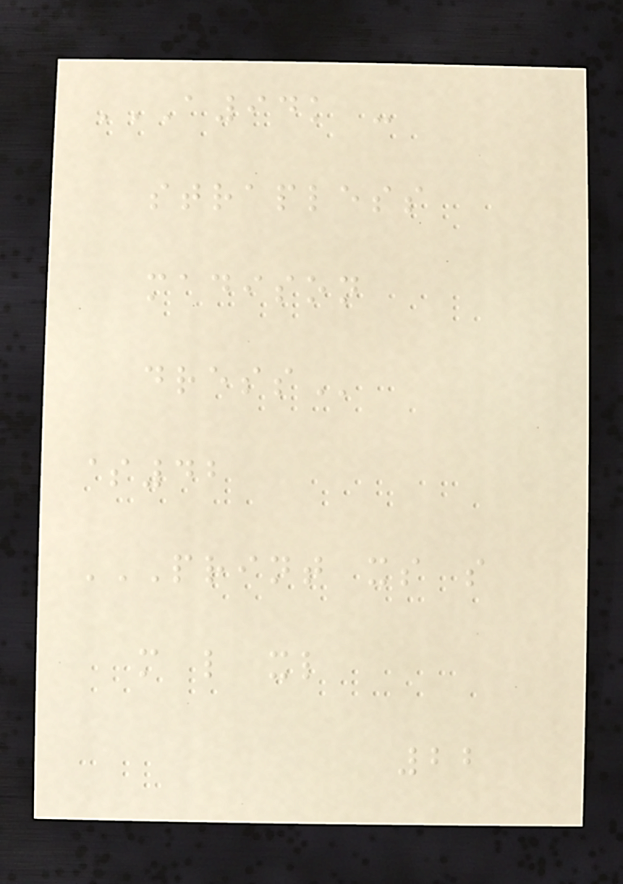A94K -
STRAPLESS
MADISON
DRESS
$42
PRINT XS S
M L XL
22
